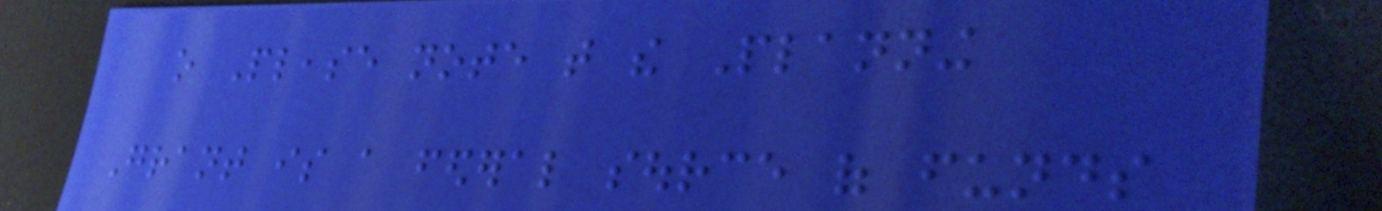o Please note that the Planning
Grant is a federal source of funds
